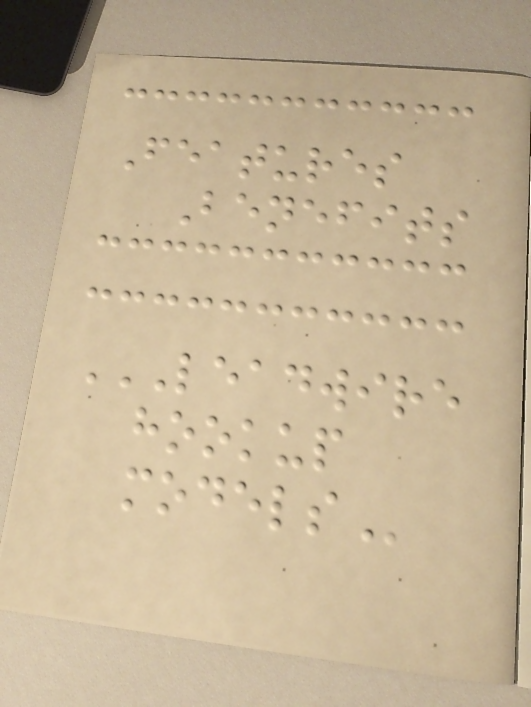Features
Benefits
LEADWIRE
HOOKUP
MODELS
